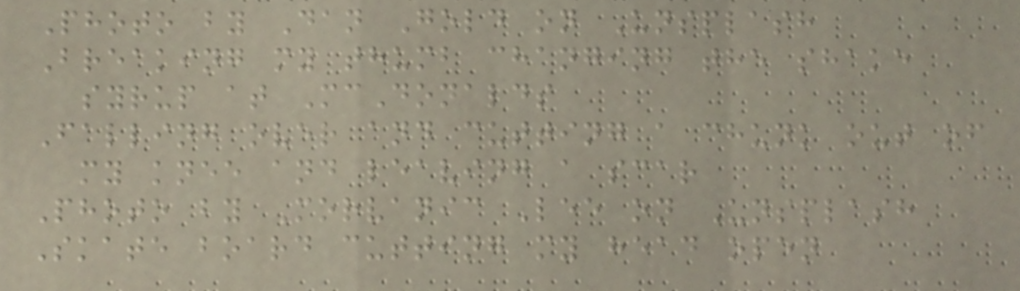Photo by Dan Gold on Unsplash
Breaking my thumb changing the shake
syrup at McDonalds
Falling over and cutting a chunk out of
my knee and leaving a scar
Photo by Morvanic Lee on Unsplash
Skate board cutting my head open
